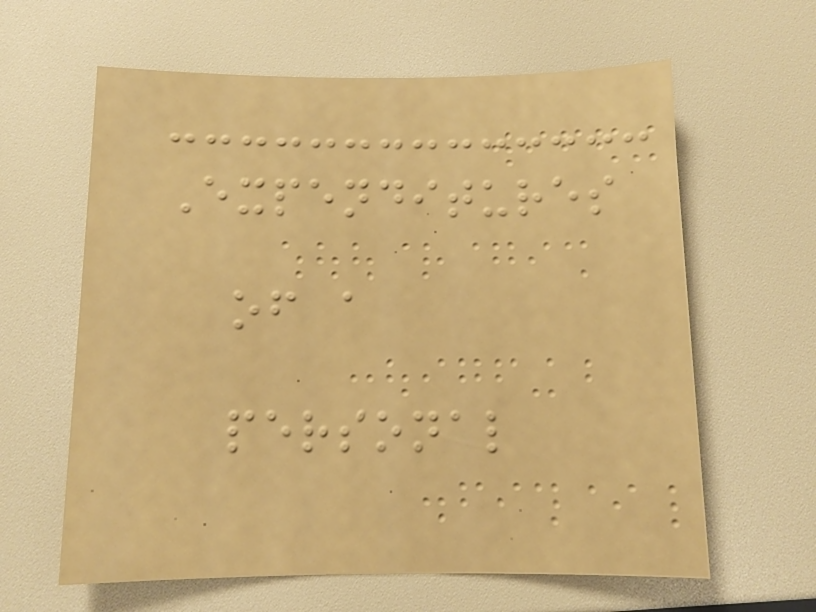Expenditures
of a
personal
